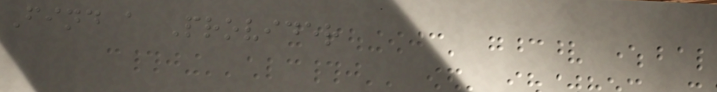Find a Provider
